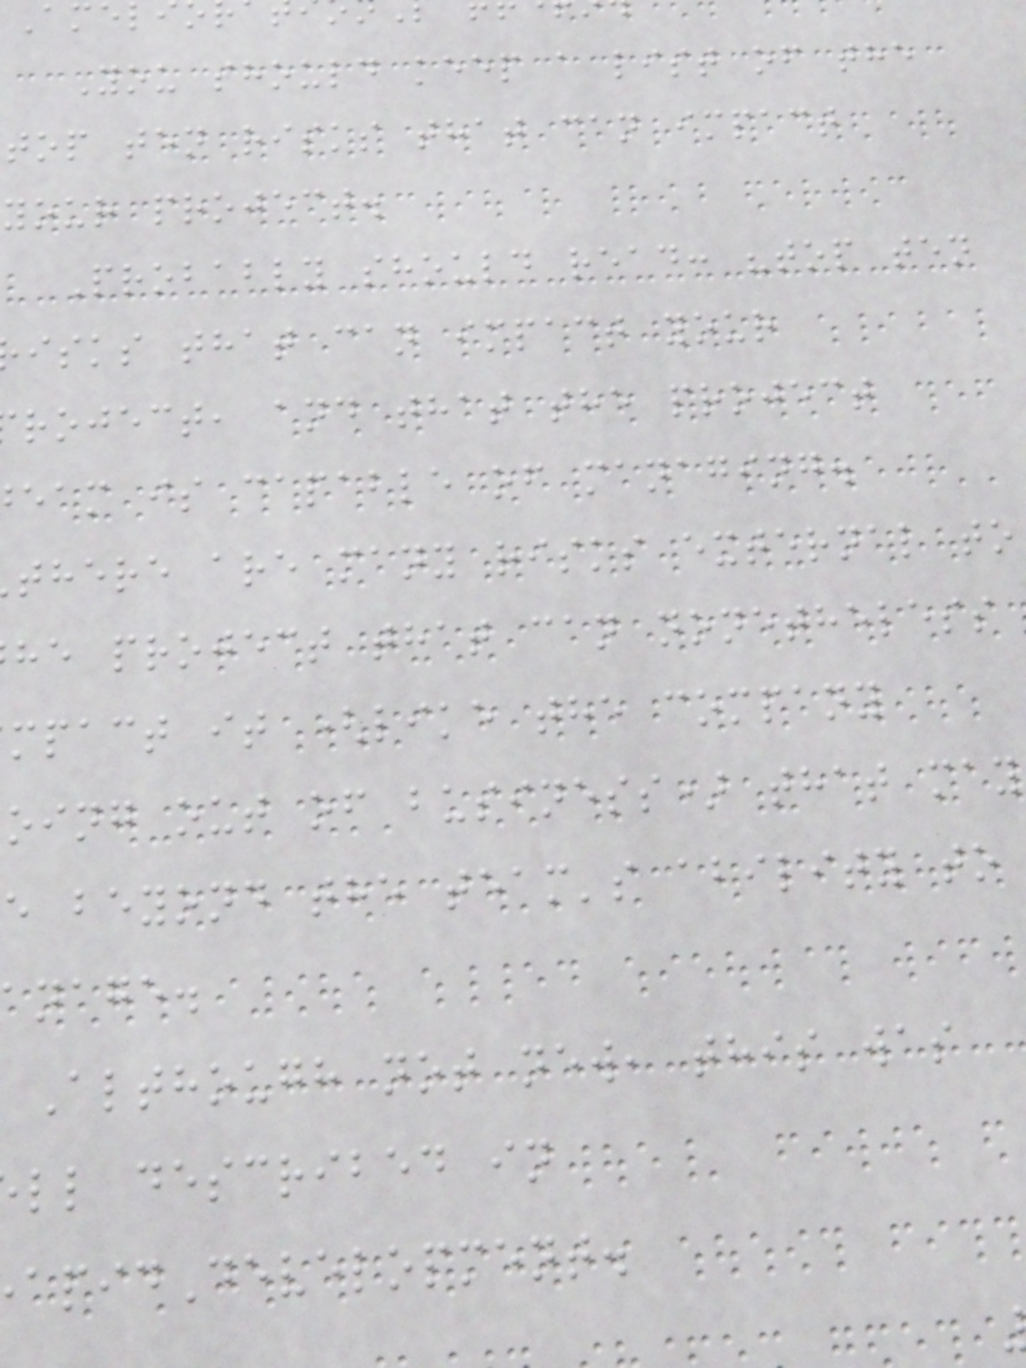You should keep a list of the
top ten risks that can impact
your project.
Probably should read: "top ten
isks that can impact your
roject, and that the project
eam is capable of managing.
there are many risks external to
he project that can nonetheless
mpact it (like the company
oing out of business) that may
e beyond the team's ability to
nage.
Although not new, this was
ll described in
apidDevelopment.
